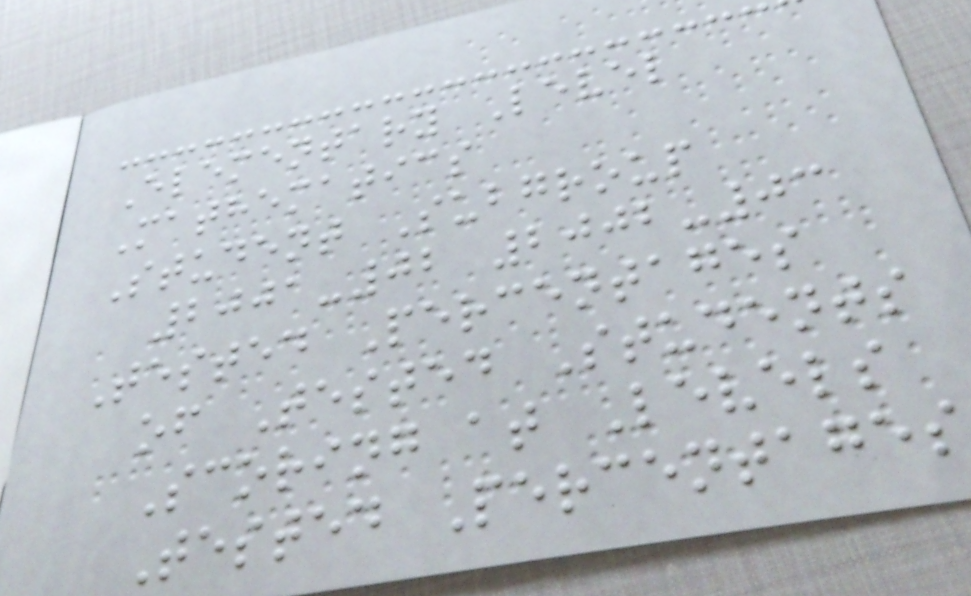Elementary Level
Mathematics
Student Subgroup
2001-02 2002-03
Tested Percentages
of Tested Students
Scoring at Levels
Tested Percentages
